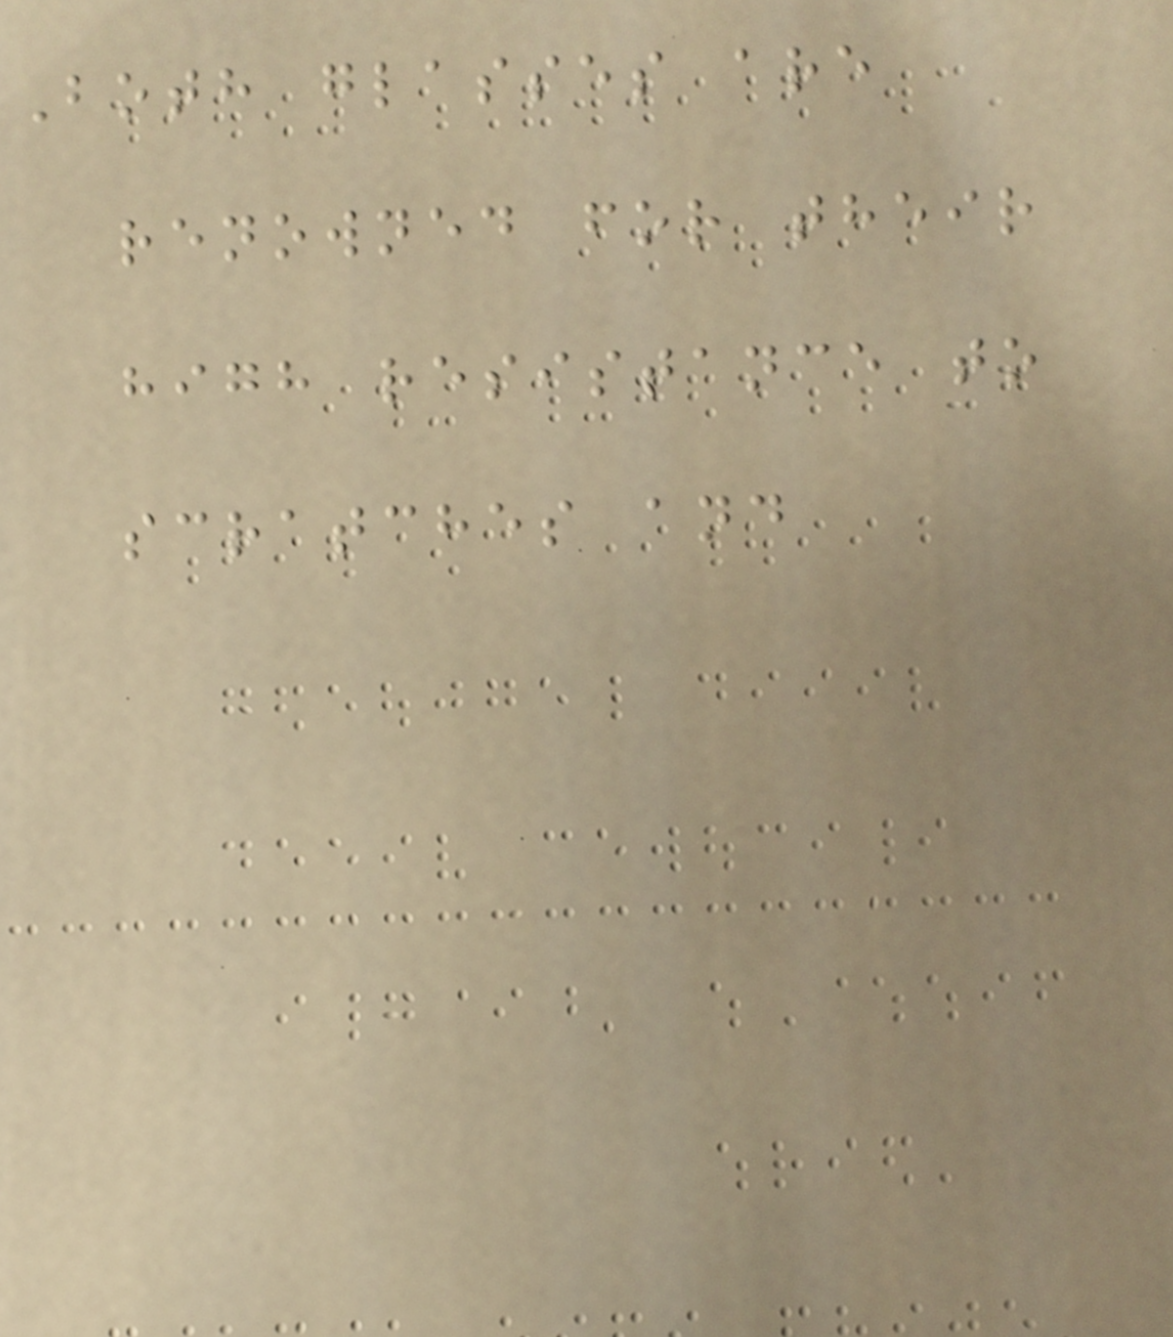Both glasses are
renowned for their
high resistance to
scratches and
